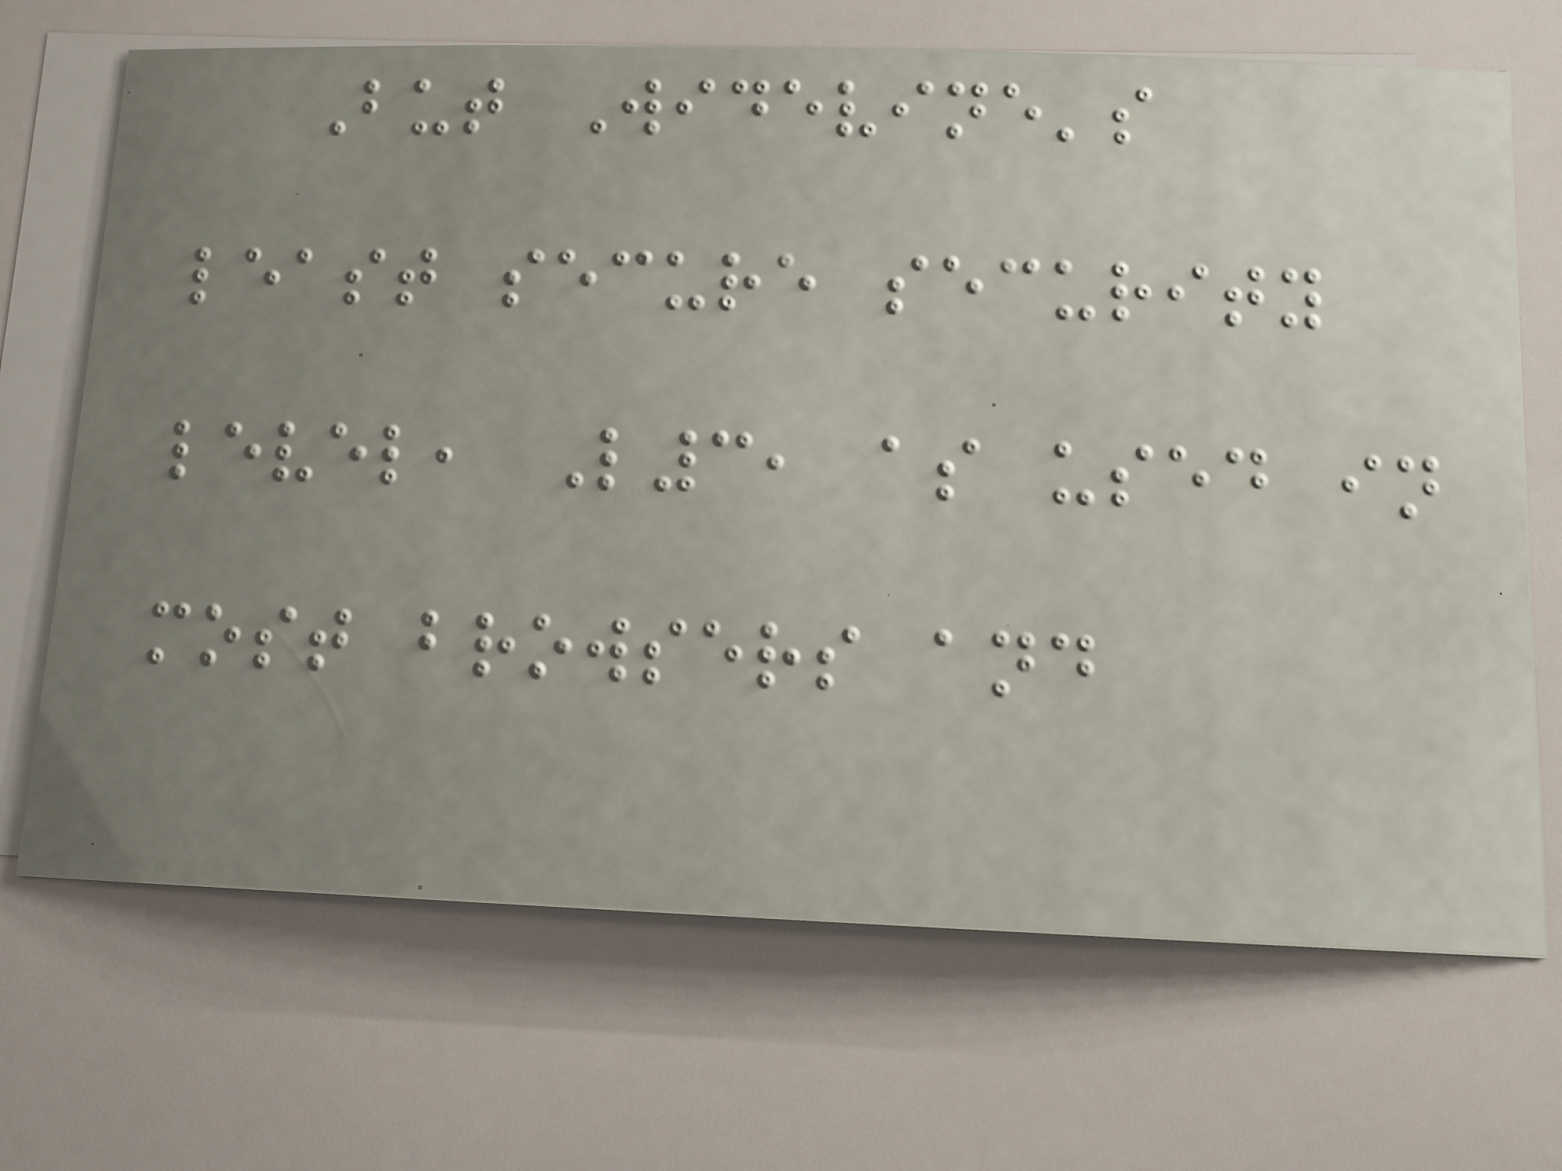But Widevine's
least secure security
level, L3, as used in
most browsers and
